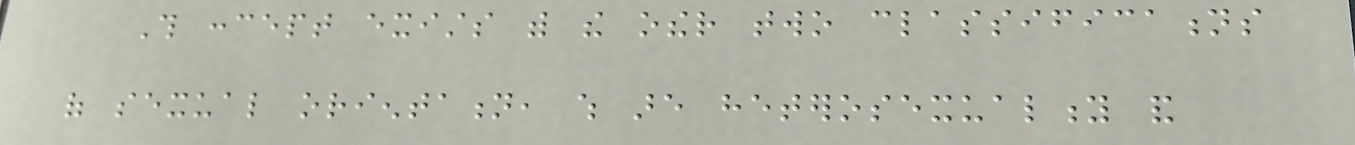This concept exists with the other two classifications
of sexual orientation, which are heterosexuality and
